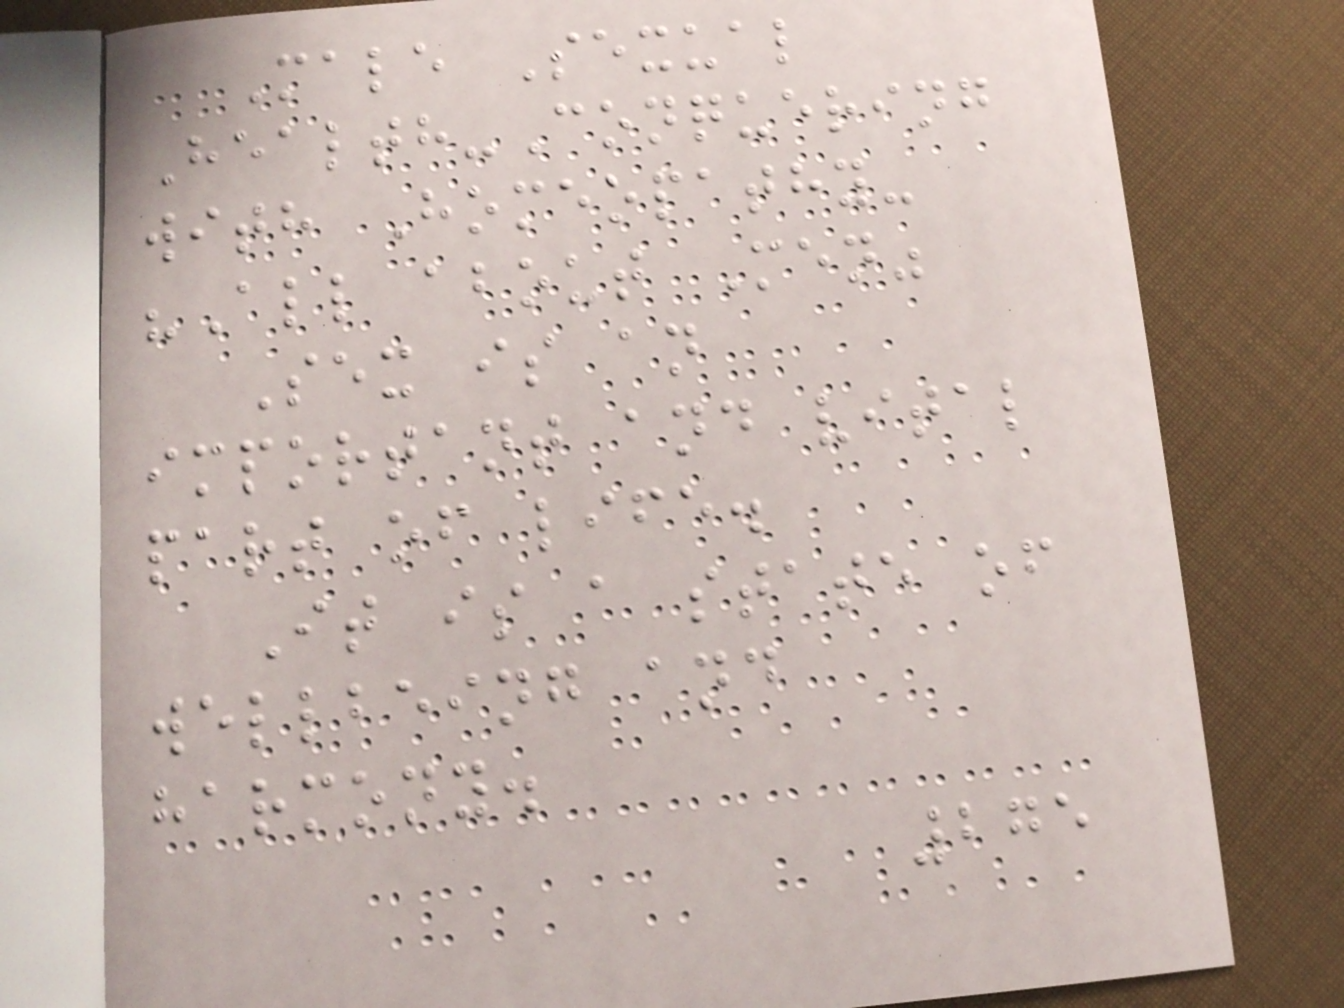Male Sexual
Health-Conquering
with Homeopathy-
"All about Men"
Sex is an
important and vital
part of life.
It is a state of
wellbeing and
harmony.
275
